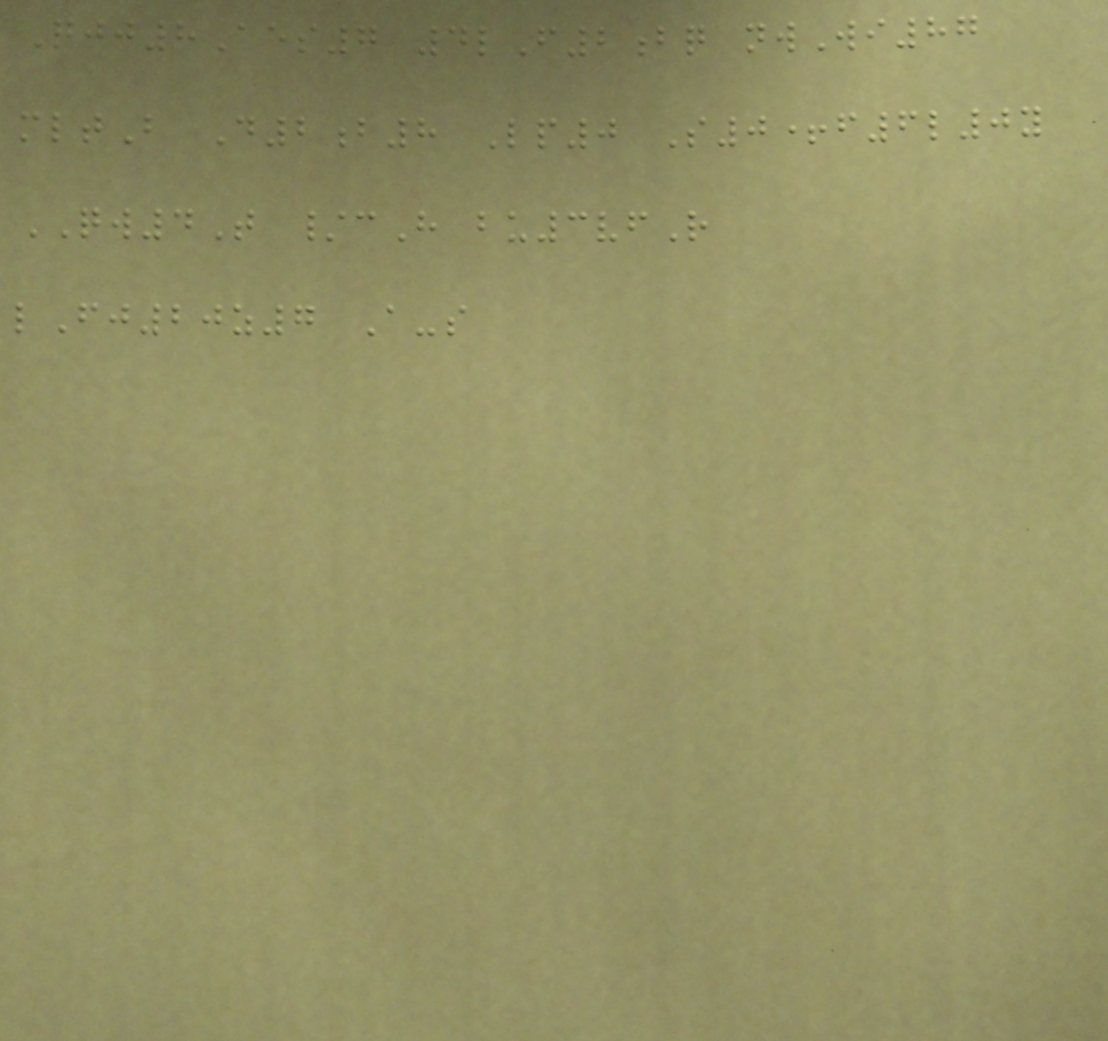Qjj8Aes7 4lF2bq nwWi87
mltB D2b8 Lp0 S0+f6l0y
QW4T /cH bu3vfR
lFj20z7 A-s
